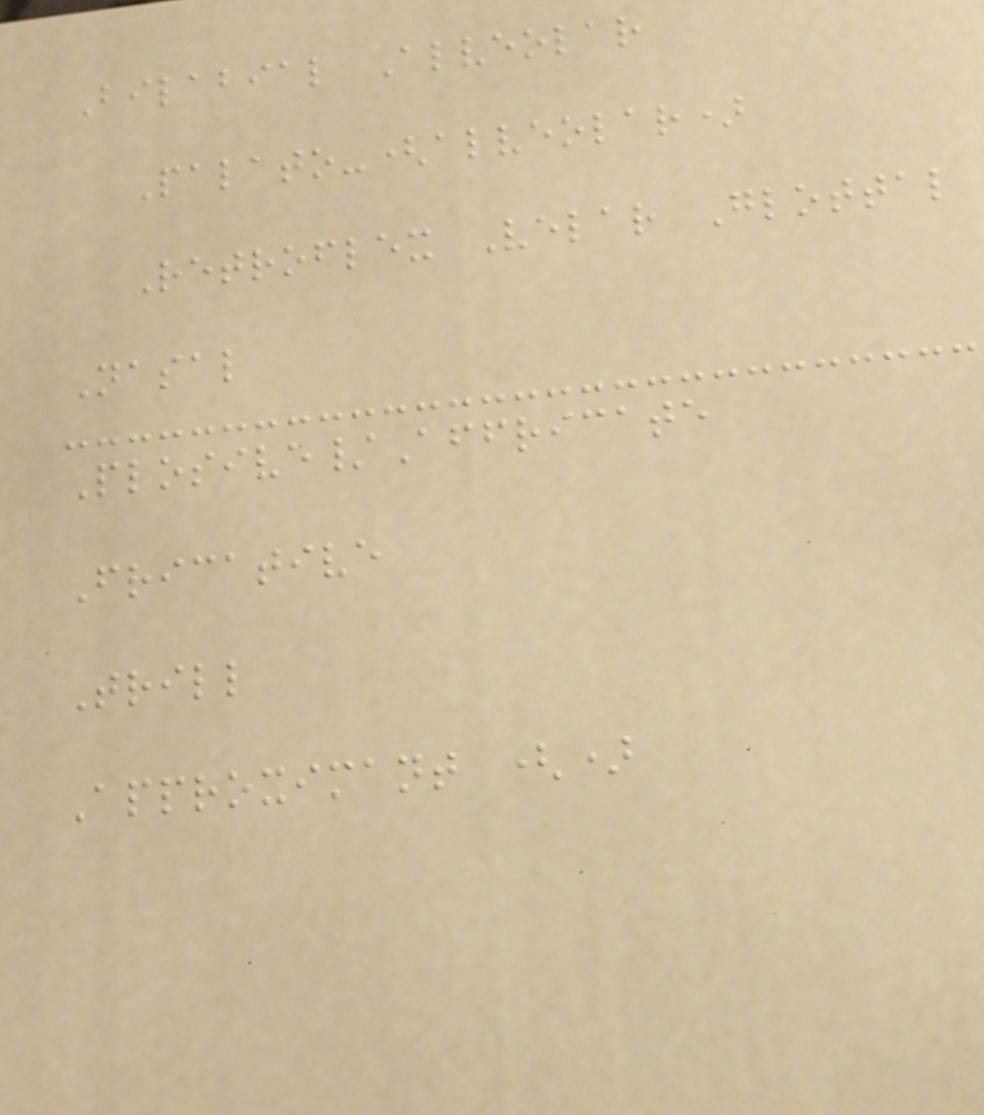Bilabial Alveolar
Palato-(alveolar)
Retroflex Velar Glottal
Nasal
Plosive/Affricate
Fricative
Trill
Approximant ()
